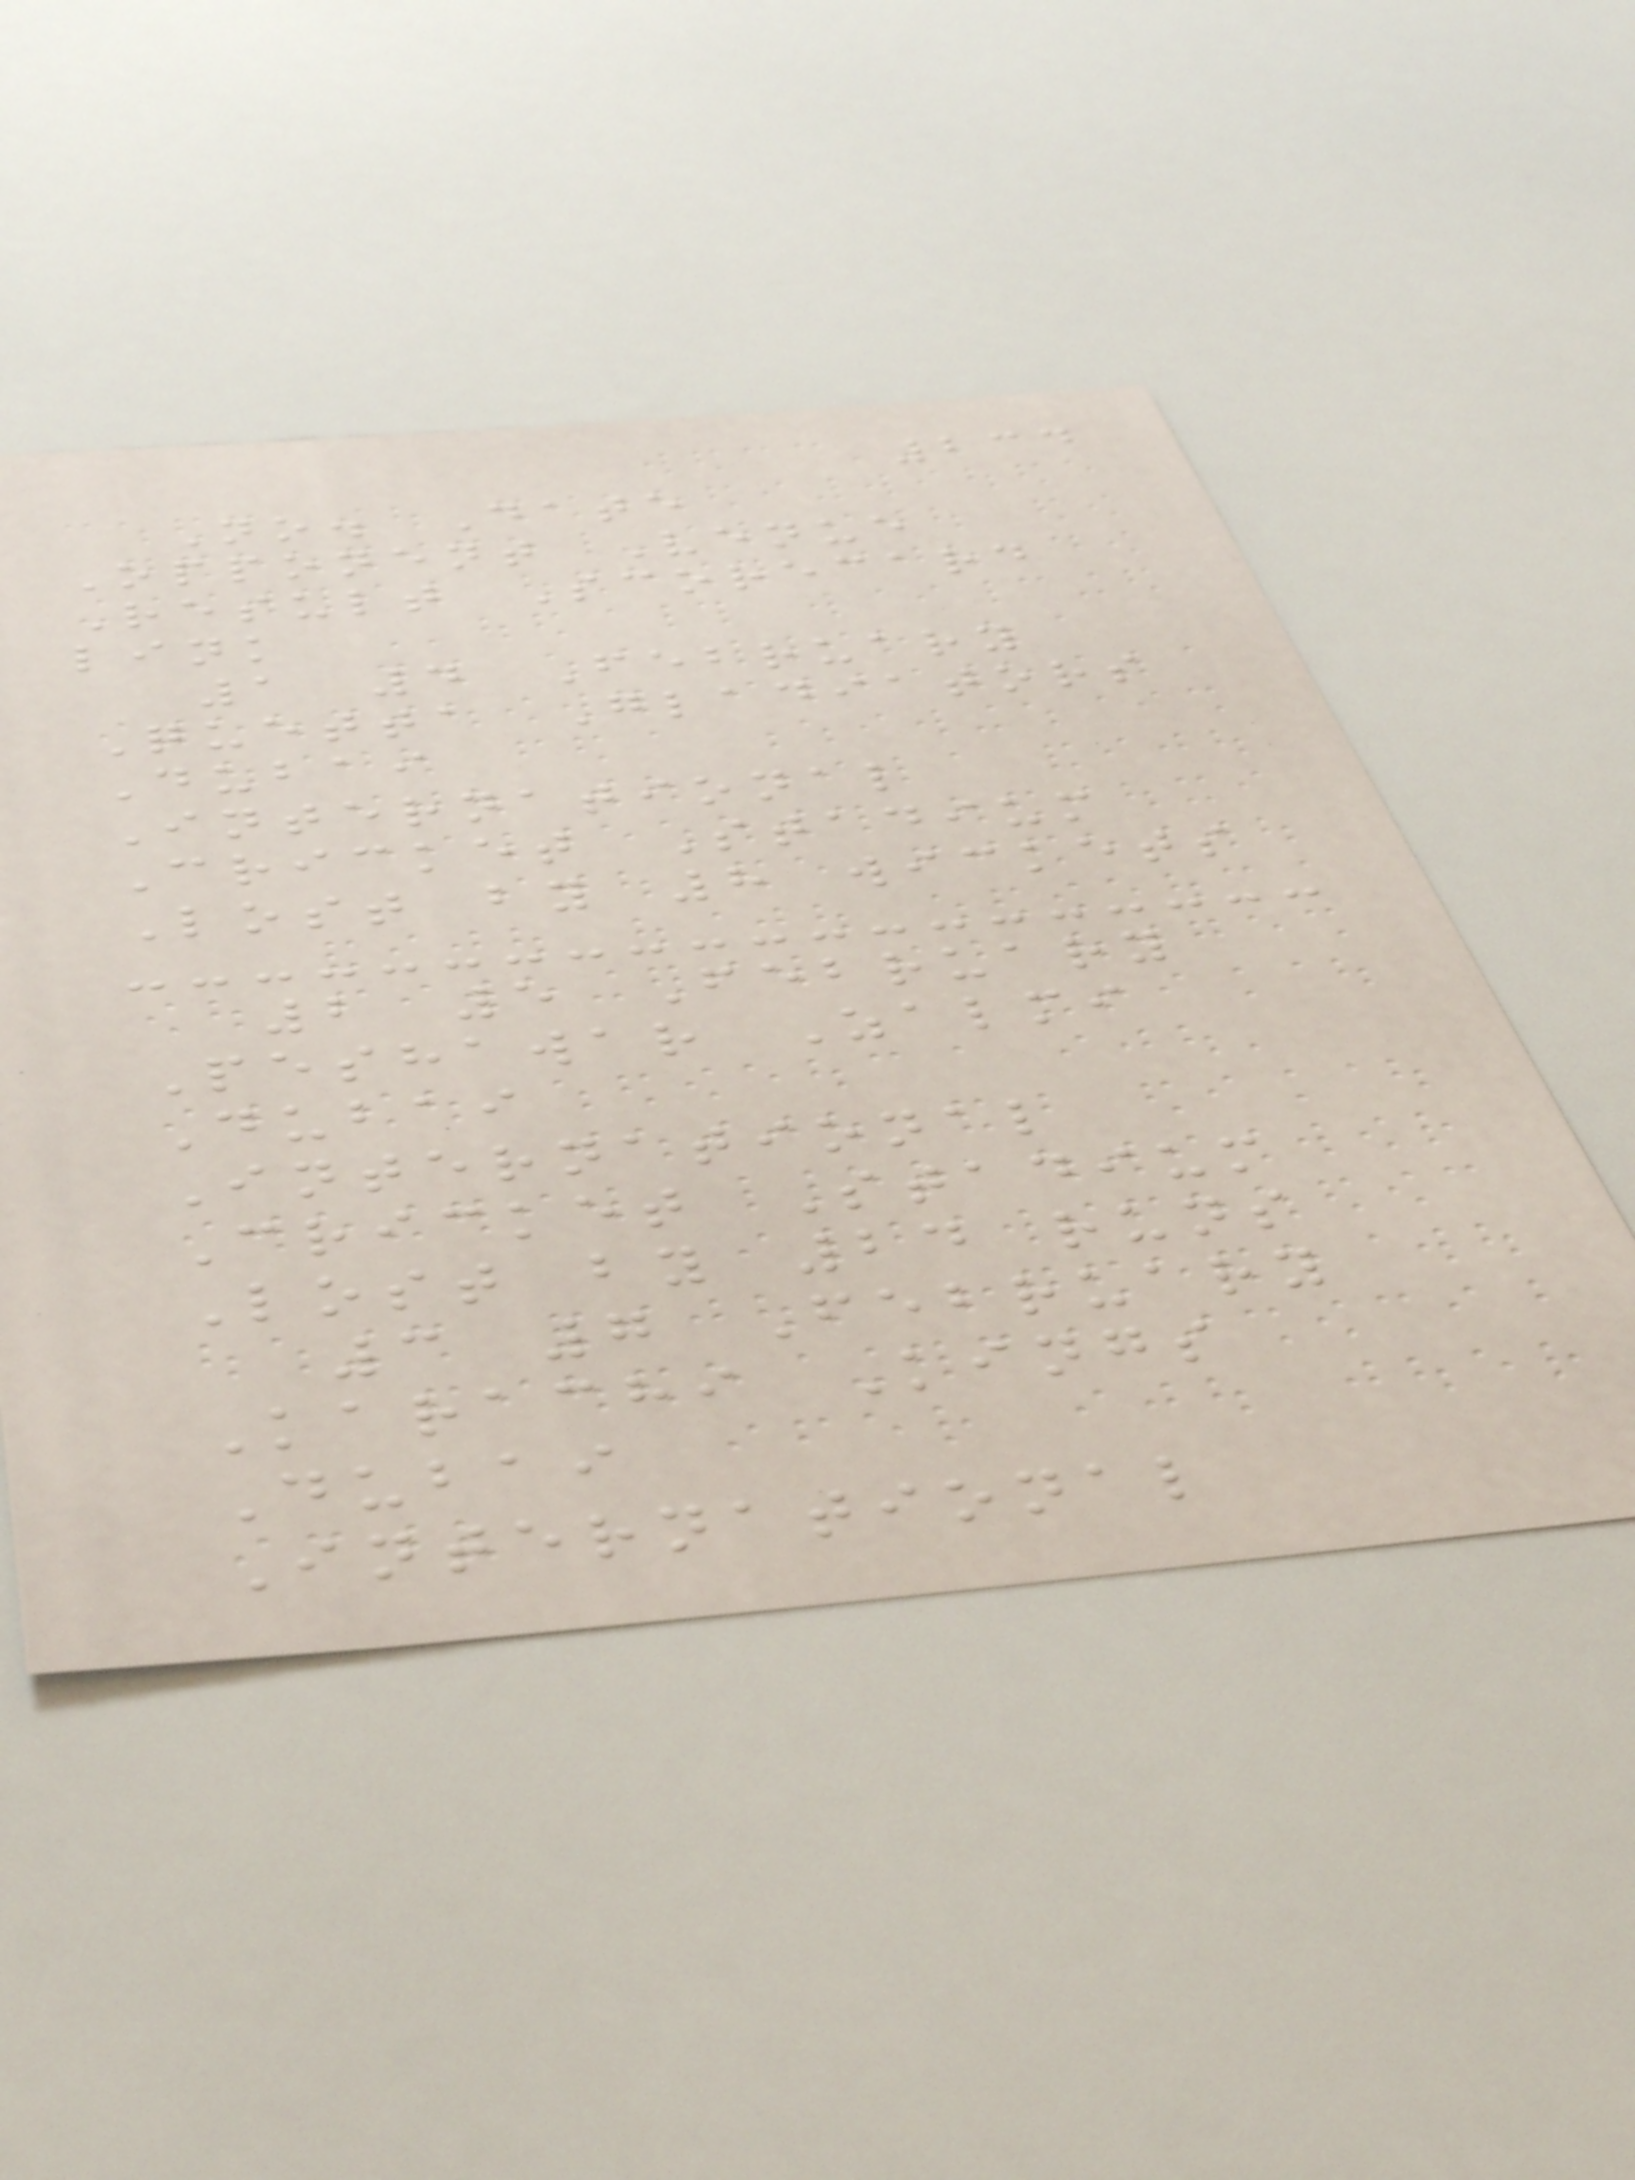234
No. Date
Opponent Venue
Result Scorecard
link
1 4 February
Quetta Gladiators
Dubai
International
Cricket Stadium
Lost by 8 wickets
2 5 February
Peshawar Zalmi
Dubai
International
Cricket Stadium
Lost by 24 runs
3 7 February
Karachi Kings
Dubai
International
